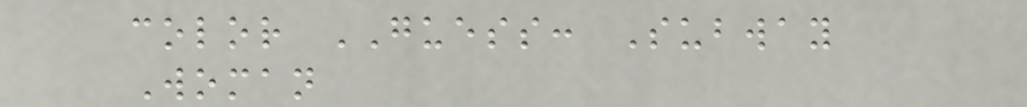color GUESS: Subway
Woman
